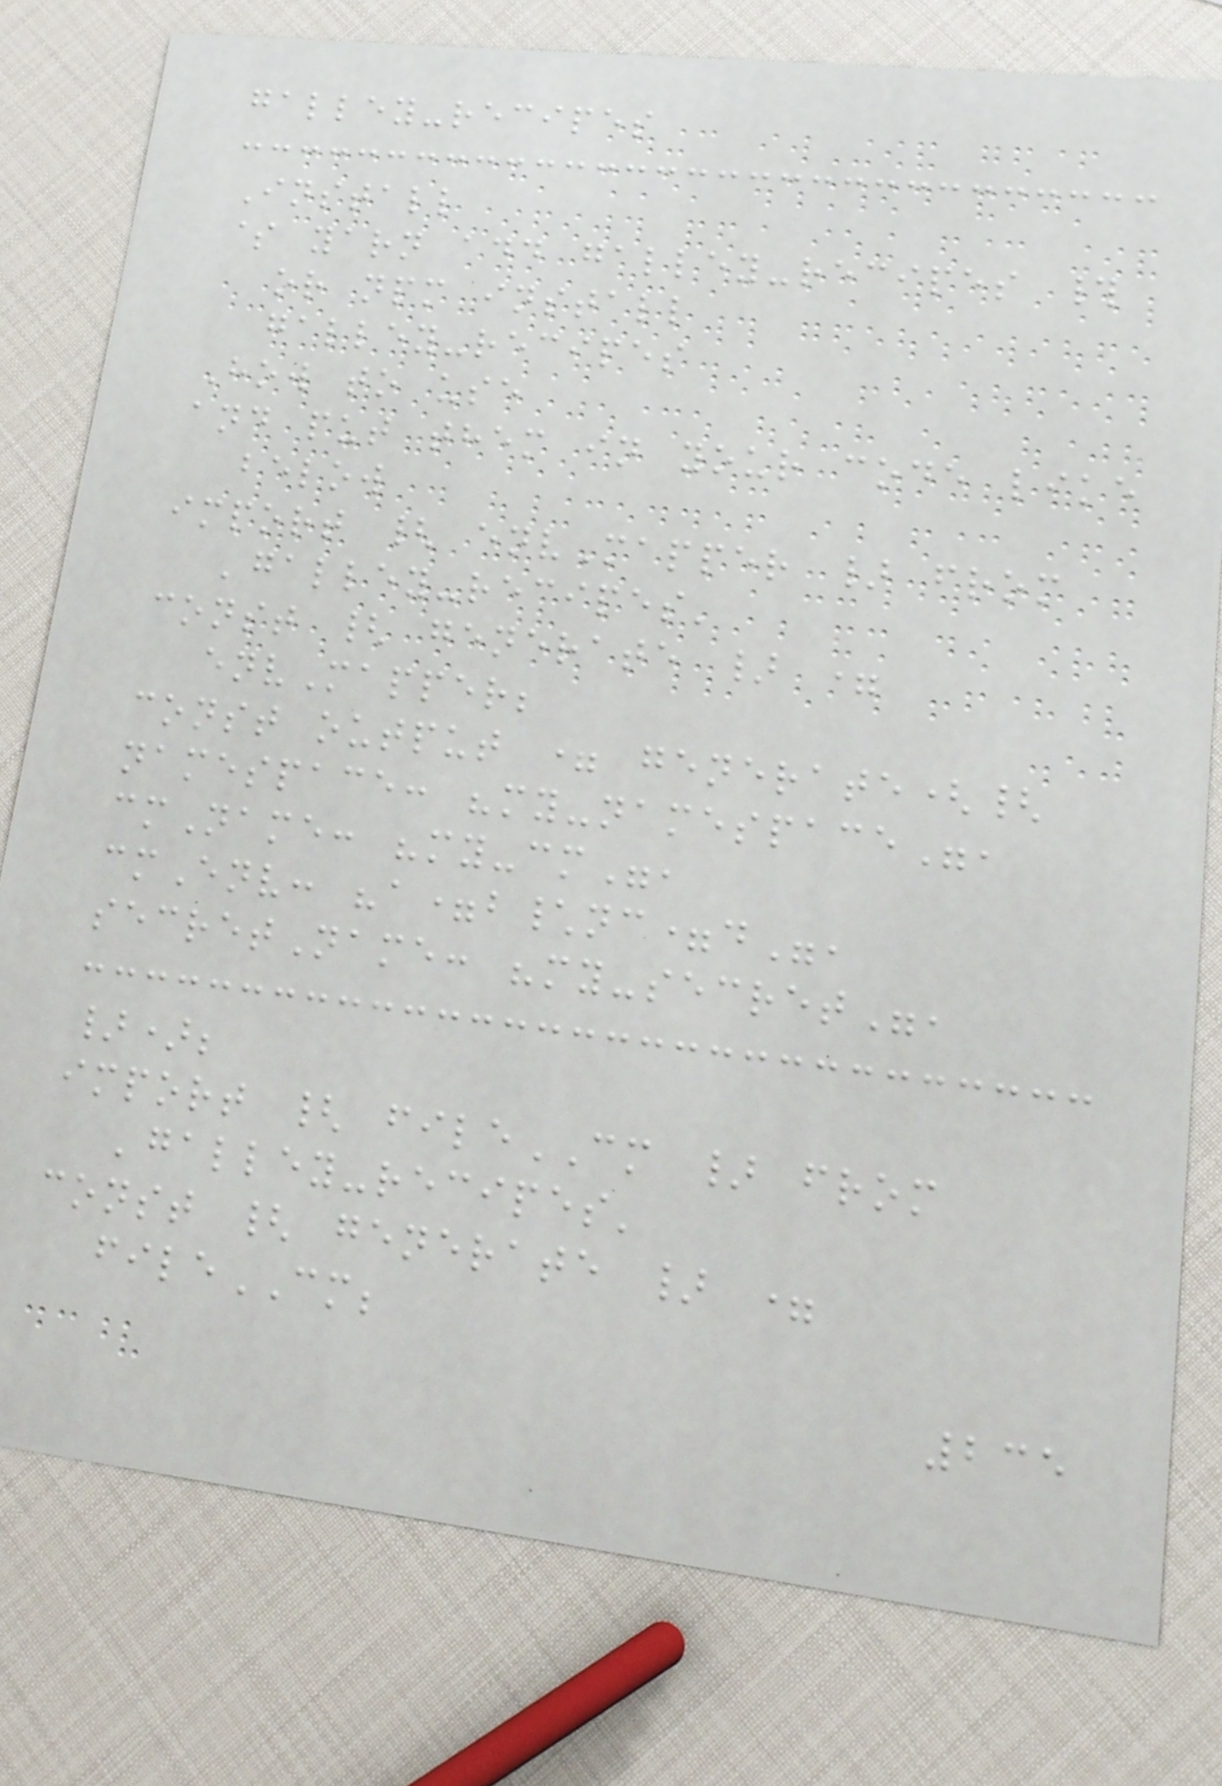galley-recipes
Install
$ yarn add galley-recipes #
or npm install
galley-recipes
How to use
and put them in your code like
below
import { envMapper } from
'galley-recipes'
const { generate } =
envMapper;
const output = generate({
namespace: "my-namespace",
cmName: "my-cm",
cmEnv: "a=b\nc=d",
secretName: "my-secret",
});
import { fileCM } from
'galley-recipes'
const { generate } =
fileCM;
235
